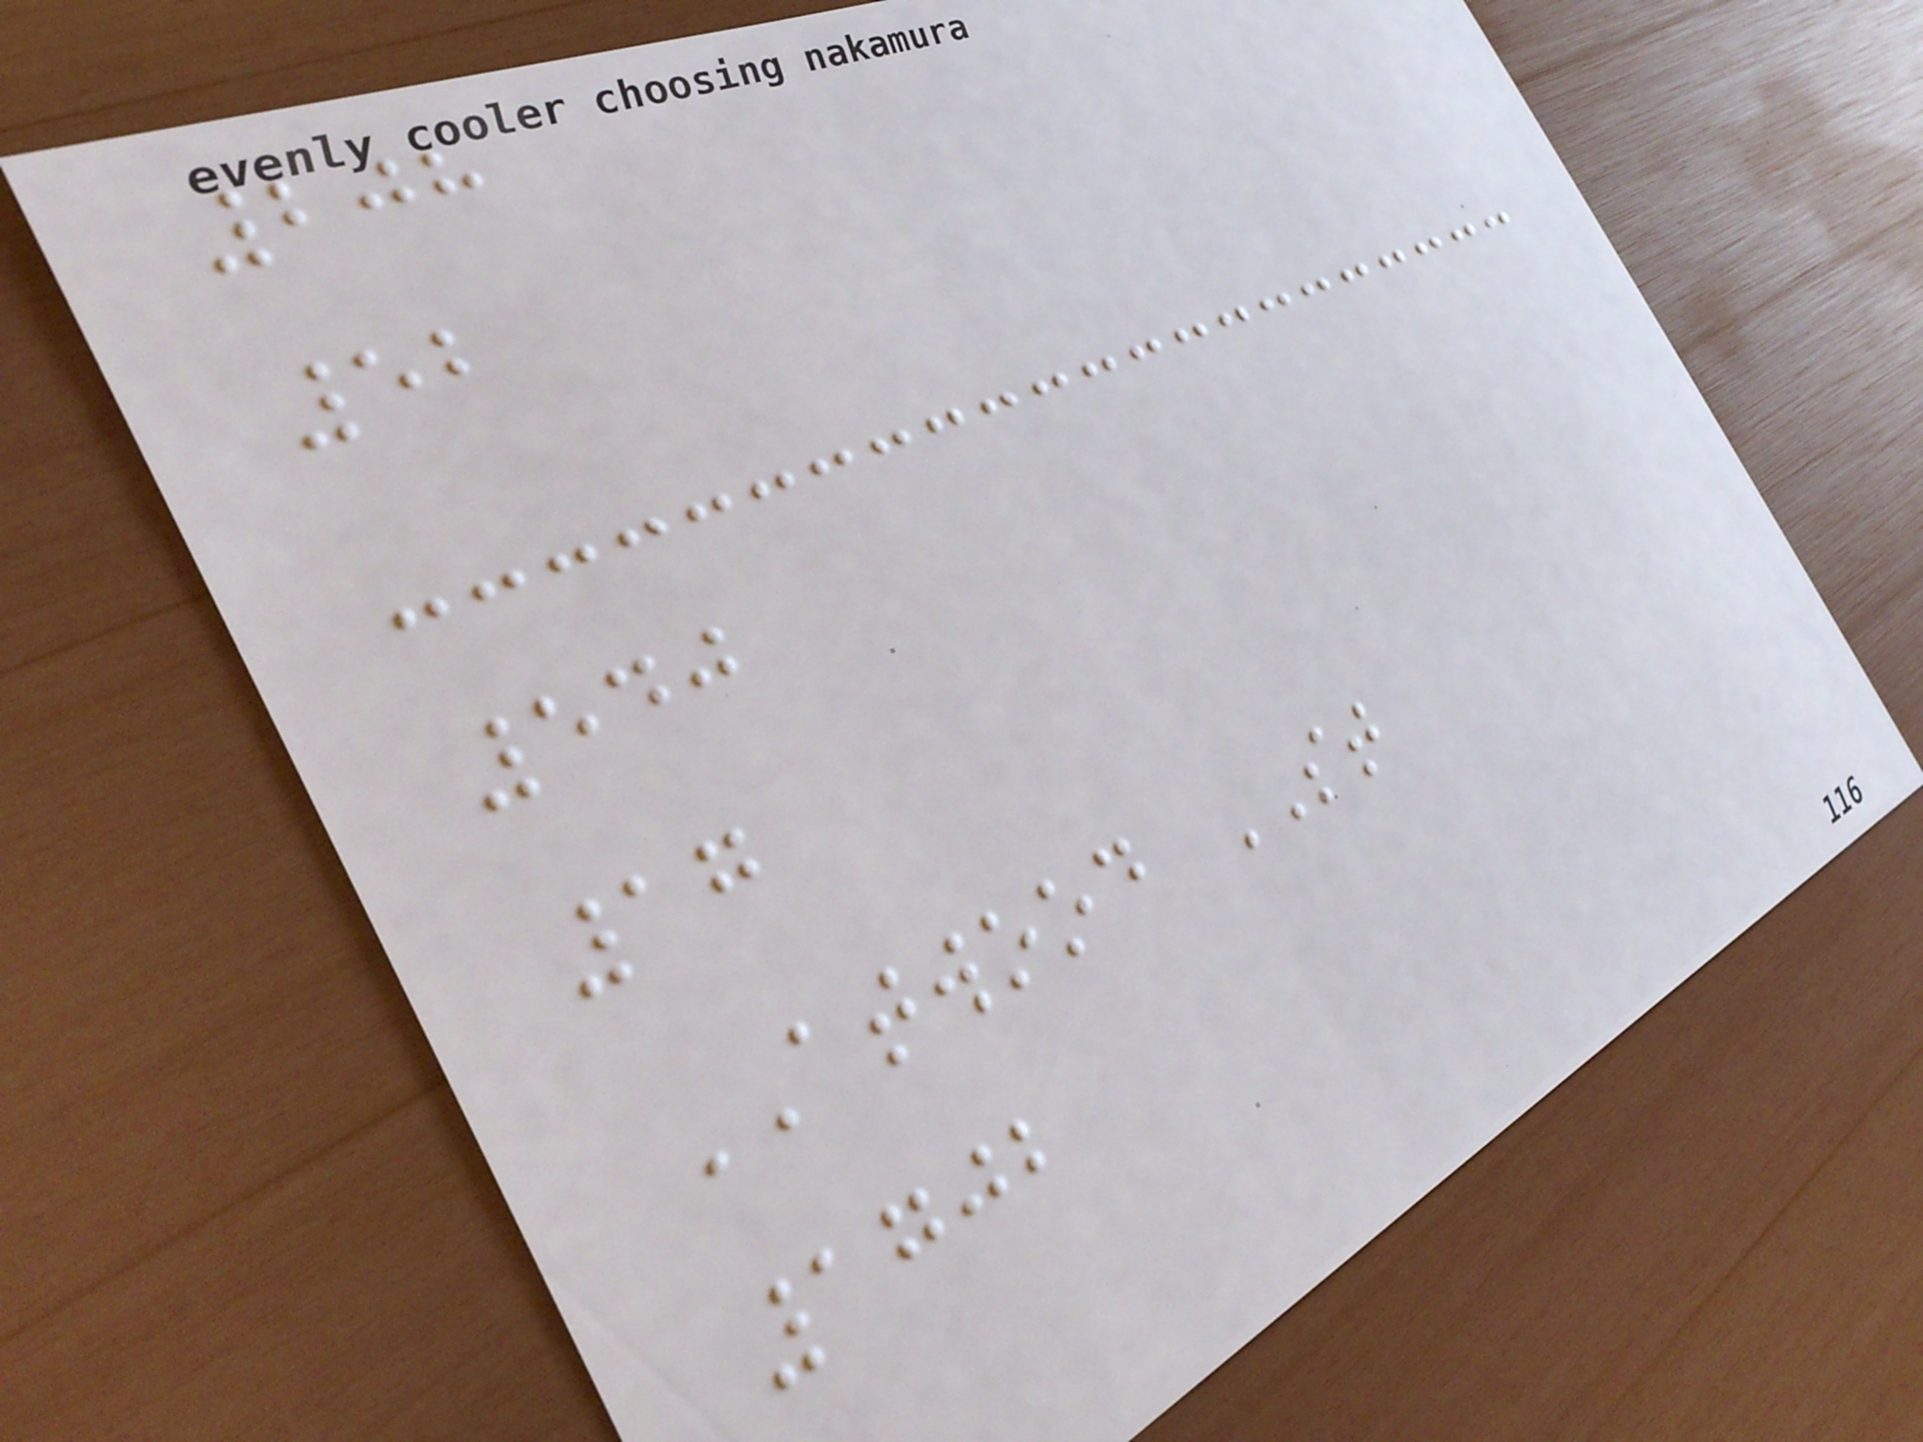208
52
540
17
ATWOOD ST
1702
